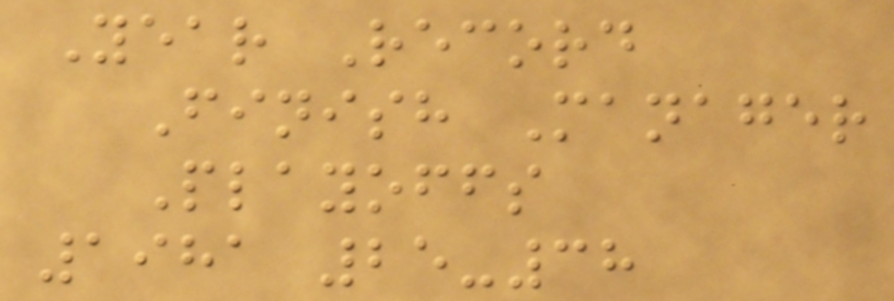Year Record
Finish Manager
Playoffs
1981 25-38
